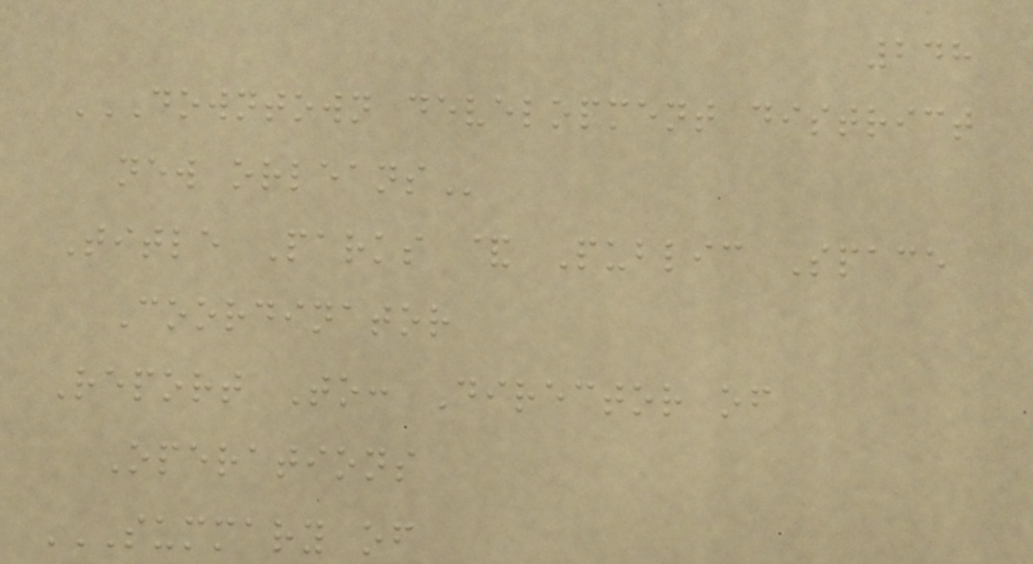248
DOWNTOWN DEVELOPMENT DISTRICT
NEW ORLEANS
Title Parks & Public Space
Coordinator
Report To: Director of
Operations
SUMMARY OF
